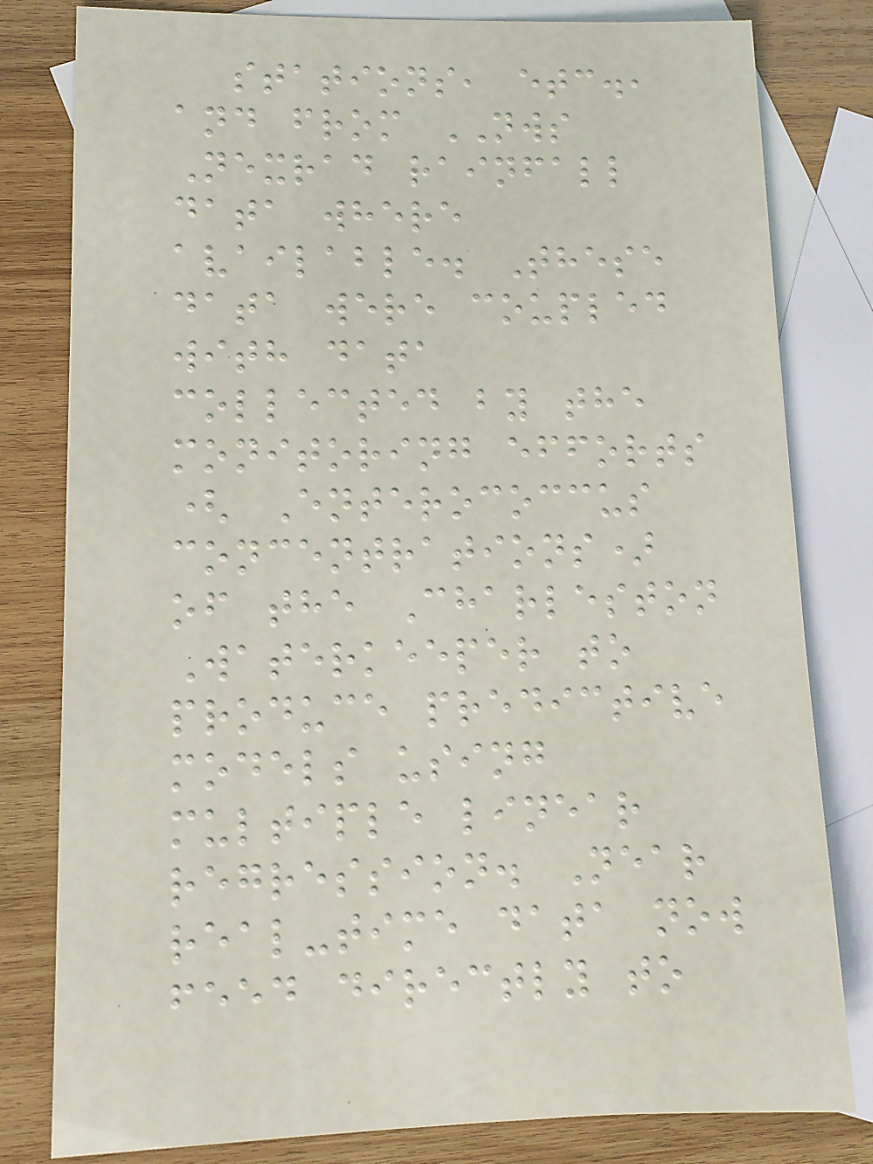stations, etc.,
and from NWS
Nexrad rainfall
data where
available. These
data were coupled
with data
collected by the
monitoring efforts
( Enterococcus
concentrations)
of the Charleston
Waterkeeper to
produce predictive
models using
multiple linear
regression. Near
real-time data now
feed directly to
